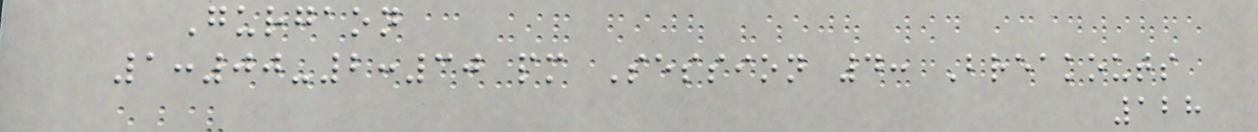Gurgaon
1:00-2:30 pm Session 4: Breakouts
128
